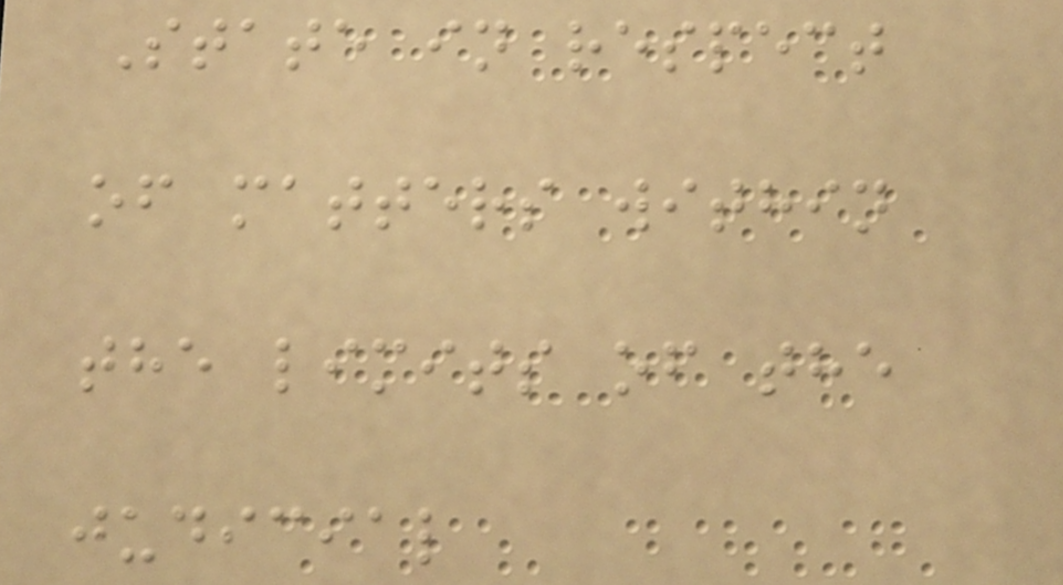State in respect
of matters within
the limits of the
judicial
